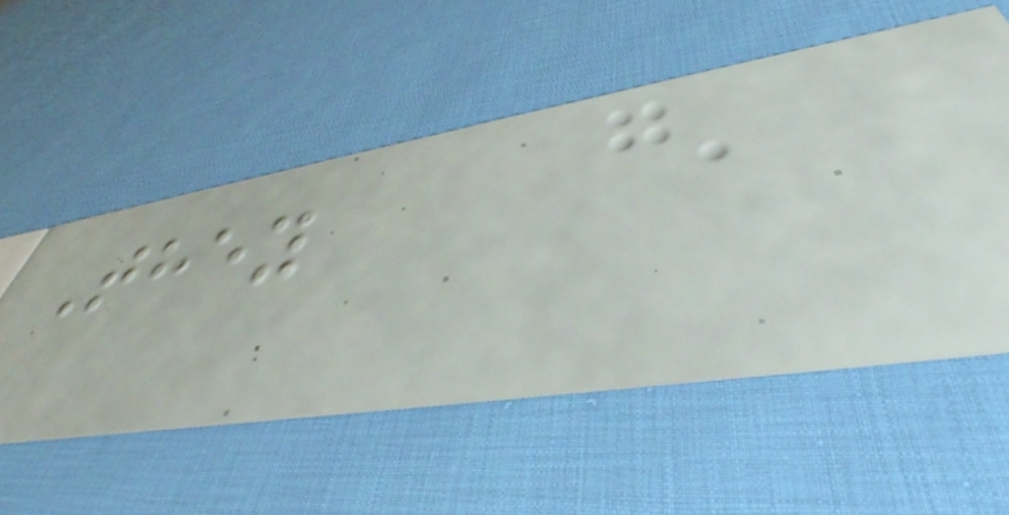They
